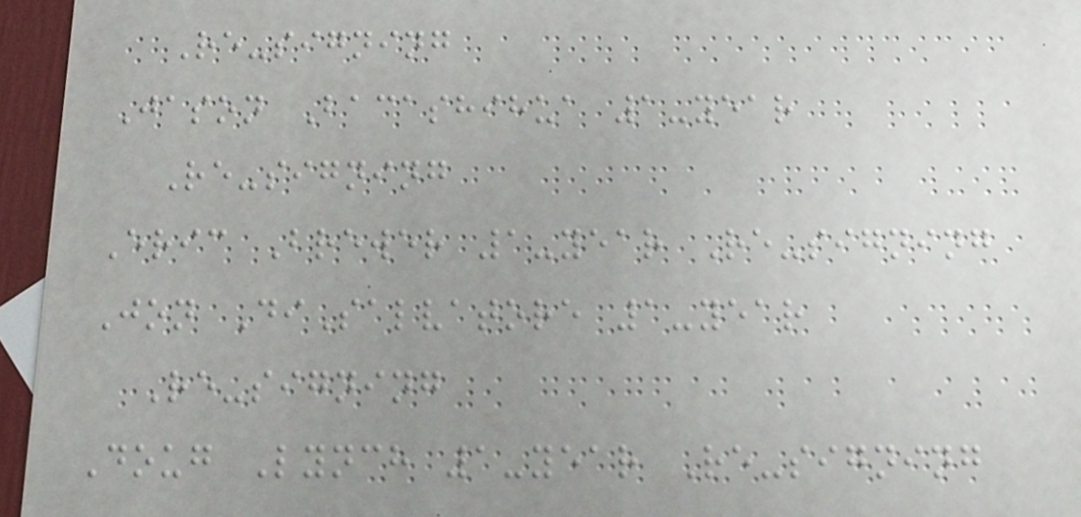Re-signing
Jason Bacashihua 1-year
Re-signing
Eric Brewer 1-year Re-signing
Jon DiSalvatore 1-year
Re-signing
Doug Lynch 1-year Re-signing
